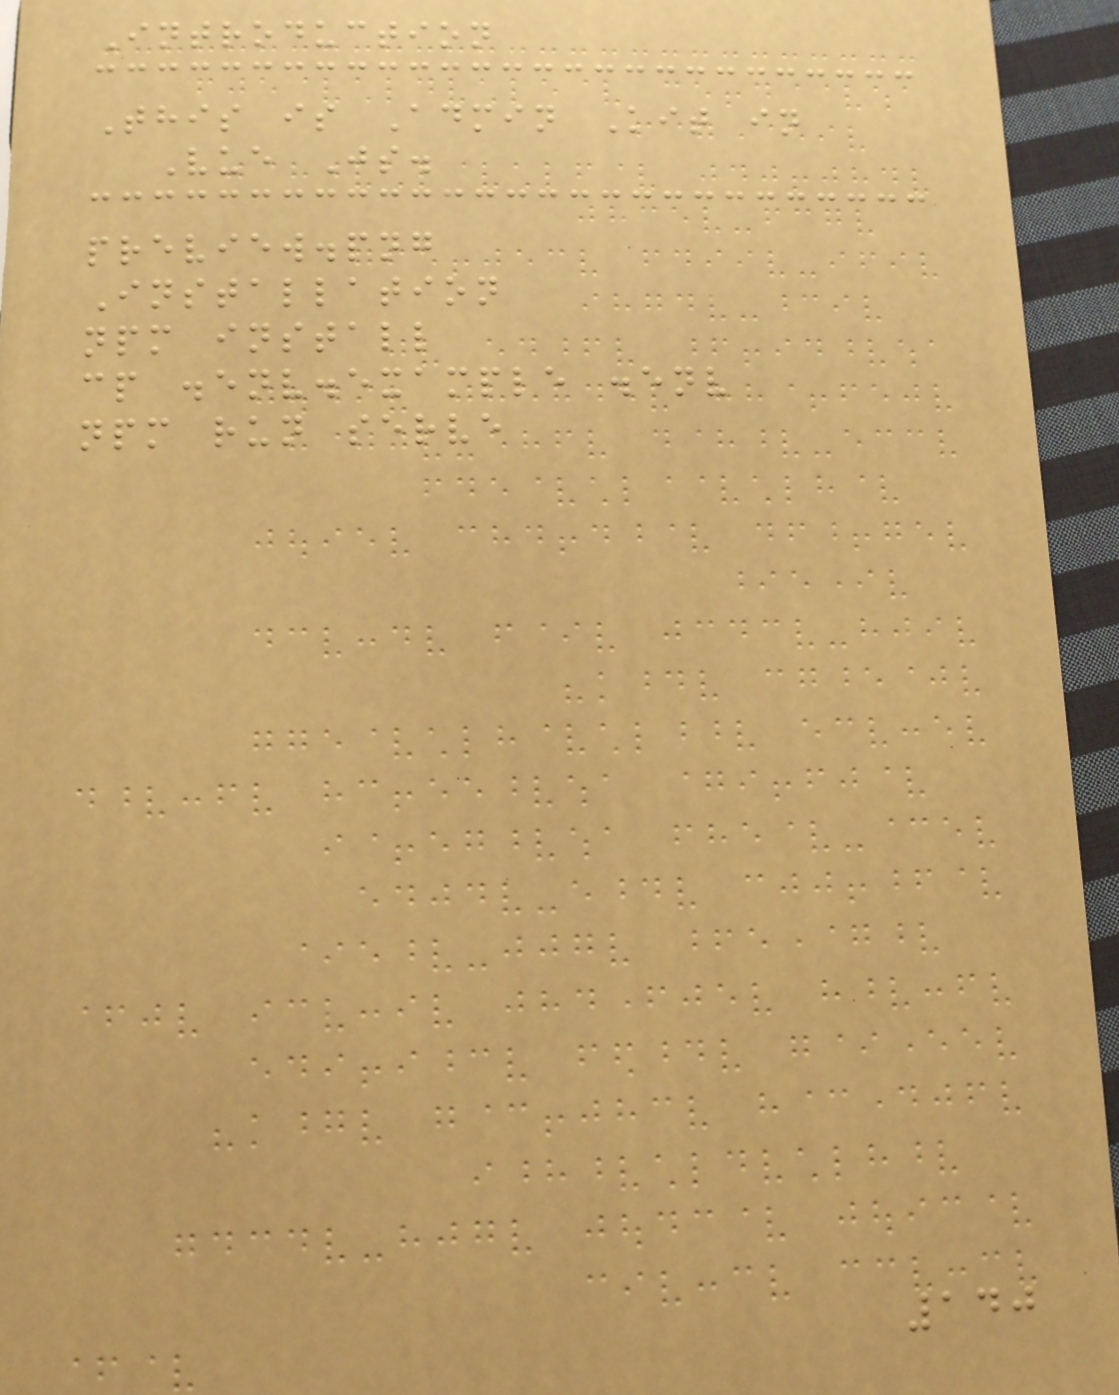Introduction
This is Admin Kit in
Vue Js.
preview.png
Installation
npm install
cp .env.example .env
npm run serve
140
